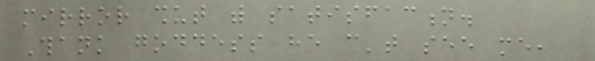mirror shut with satisfaction.
Thank goddess he can't see me,
